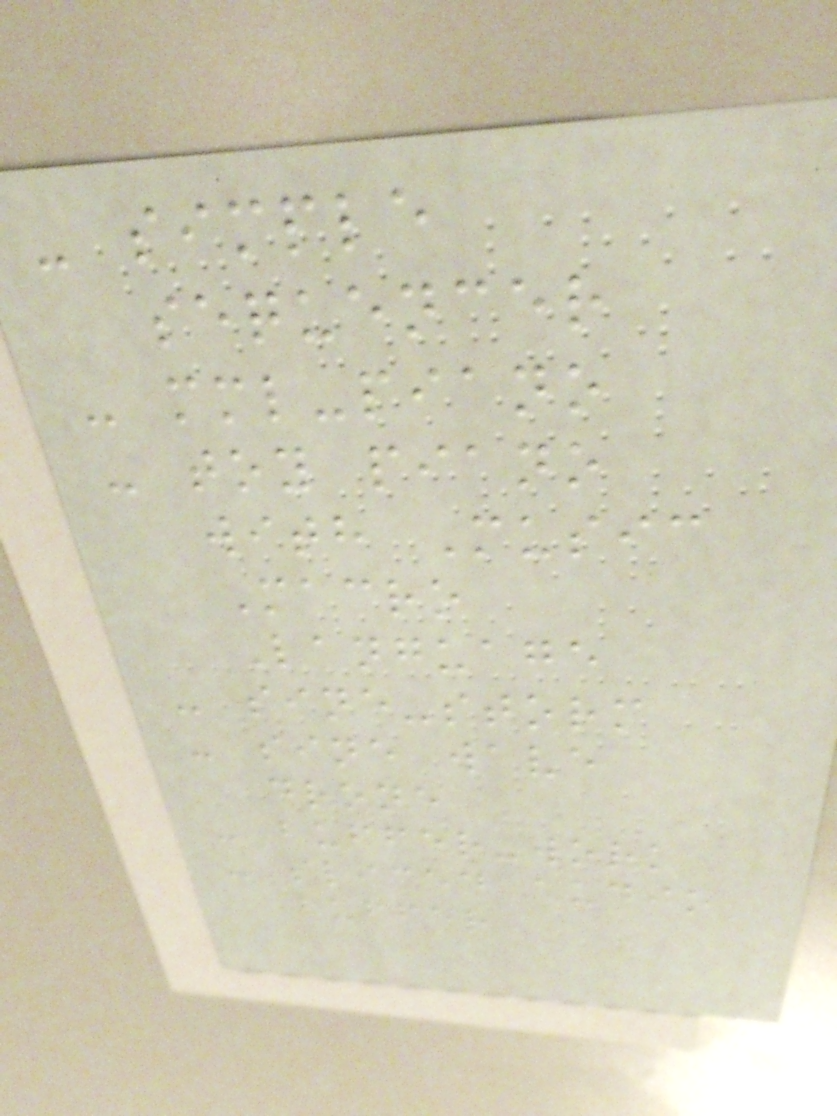- simple
sequencer
- mml-piano
- toy piano
with Music
Macro
Language
- sine-storm
- sine wave
drone
- buffer-work
- sliced audio
buffer
